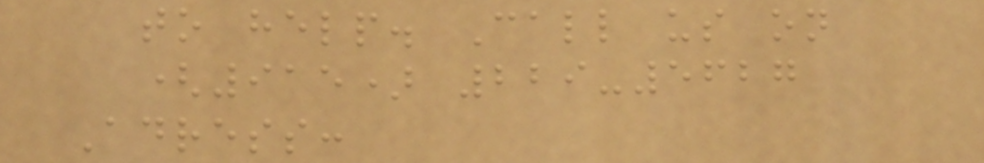to help. Call us on
(915) 229-5627
Adress:
